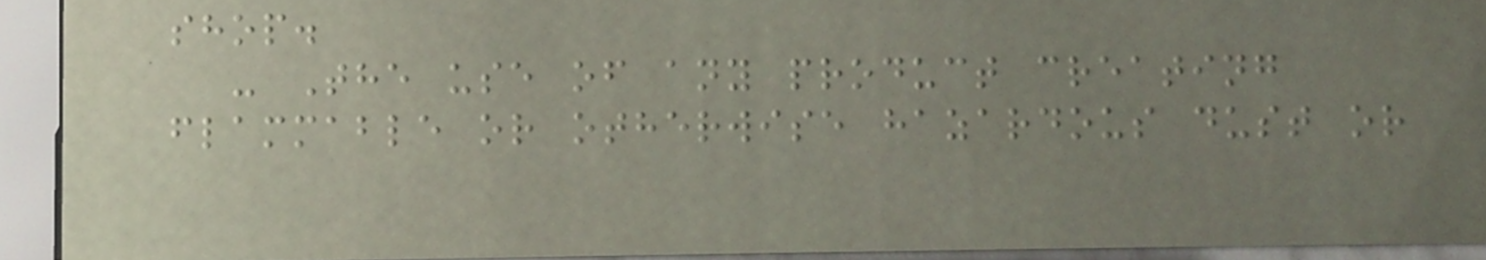shop.
- The use of any product creating
flammable or otherwise hazardous dust or
